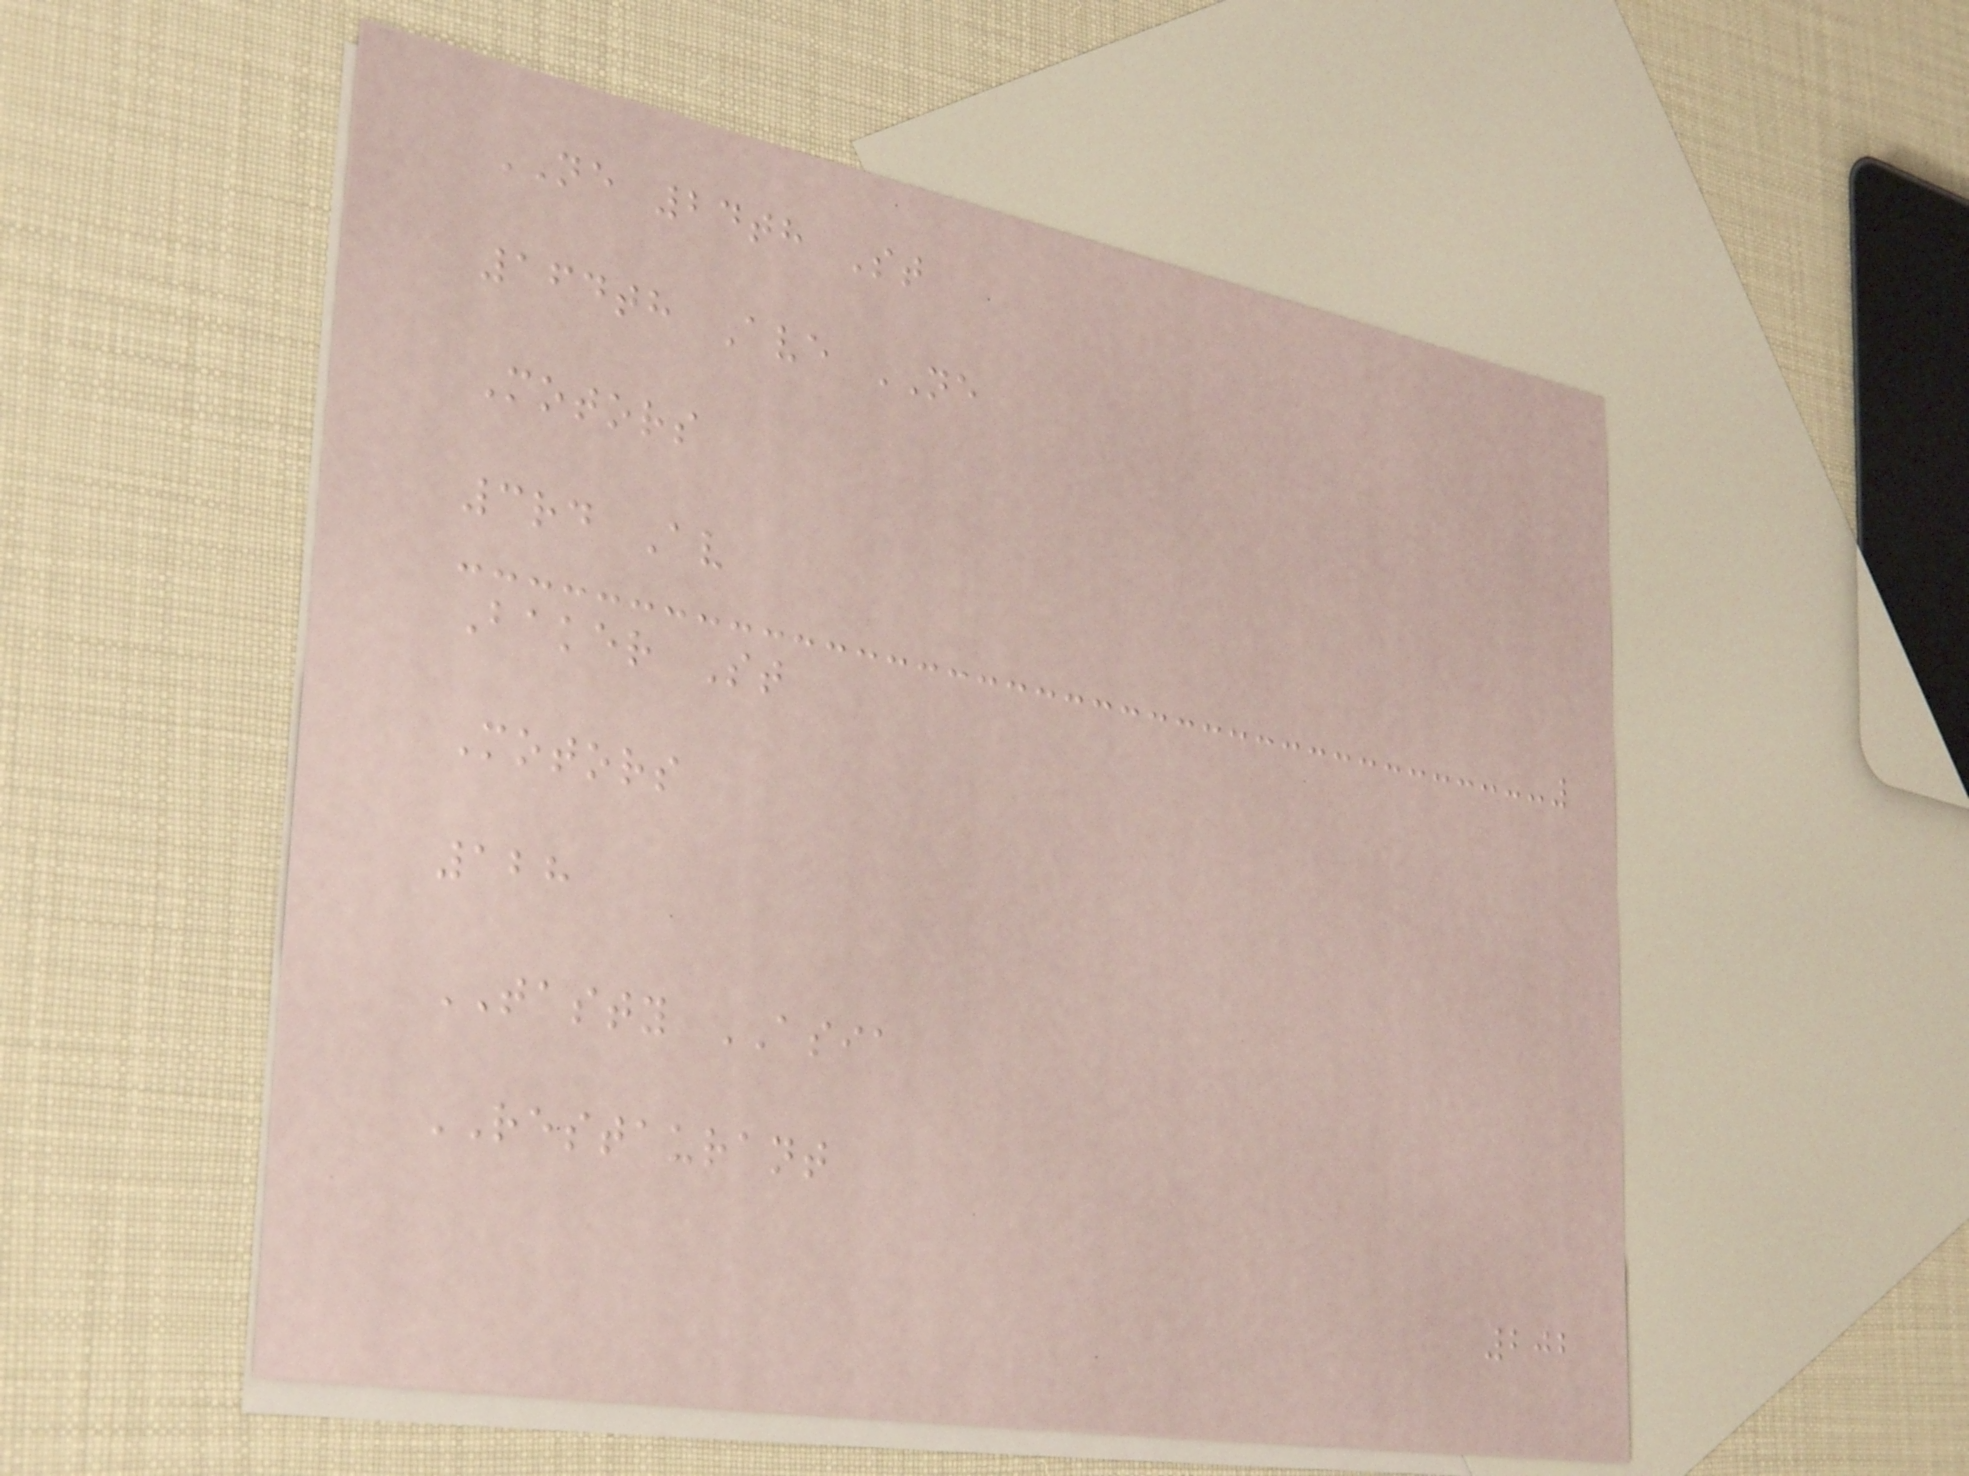NE 24th St
164th Ave NE
Motors
3rd Av
Baker St
Motors
128
TASTY ASIA
RESTAURANT
202
